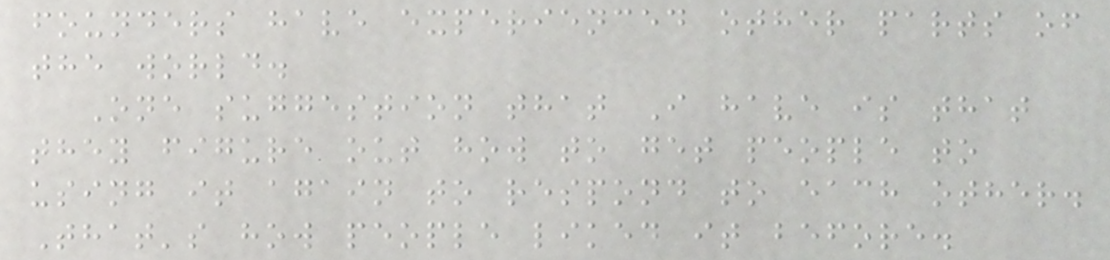founders have experienced other parts of
the world.
One suggestion that I have is that
they figure out how to get people to
using it again to respond to each other.
That's how people liked it before.
